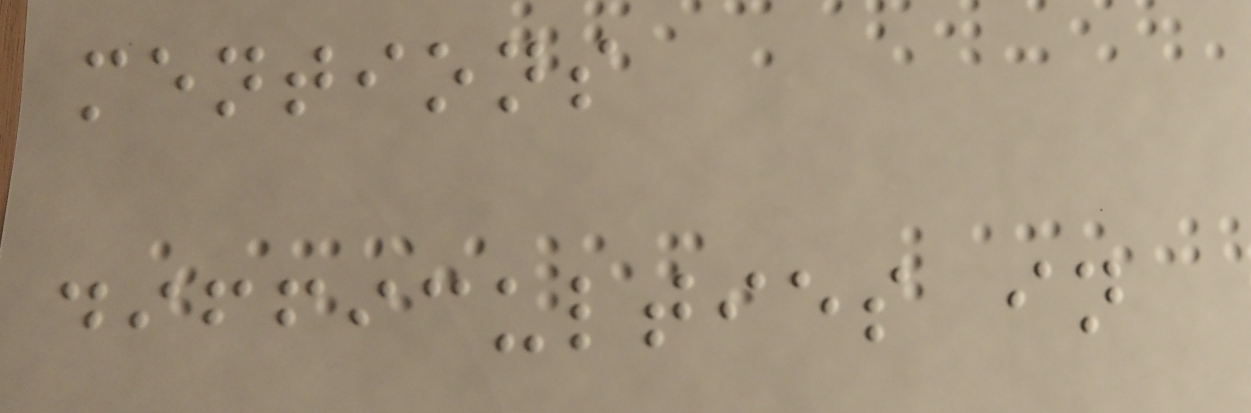mentions
difficulties in
